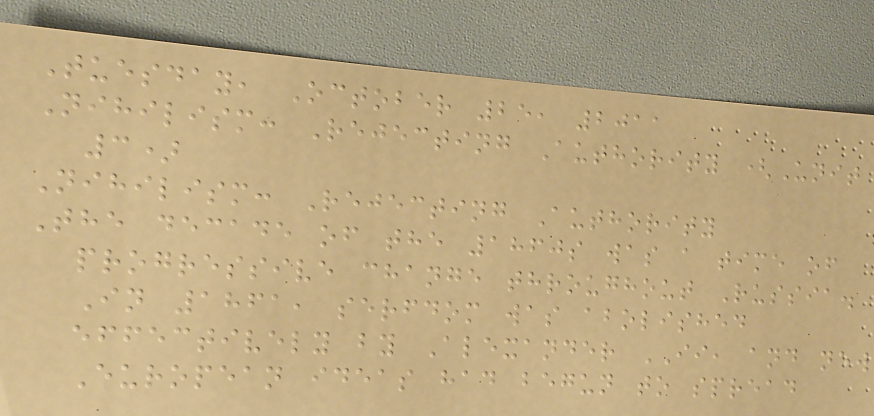Tuesday, October 25, 2011
Nihilism: Rejecting Authority (Unit
3)
Nihilism: Rejecting Authority
The decade of the 1860s was a time of
progressive change throughout Russia.
In 1861, serfdom was abolished
effectively by Alexander II, and new
European ideas had begun to spread
